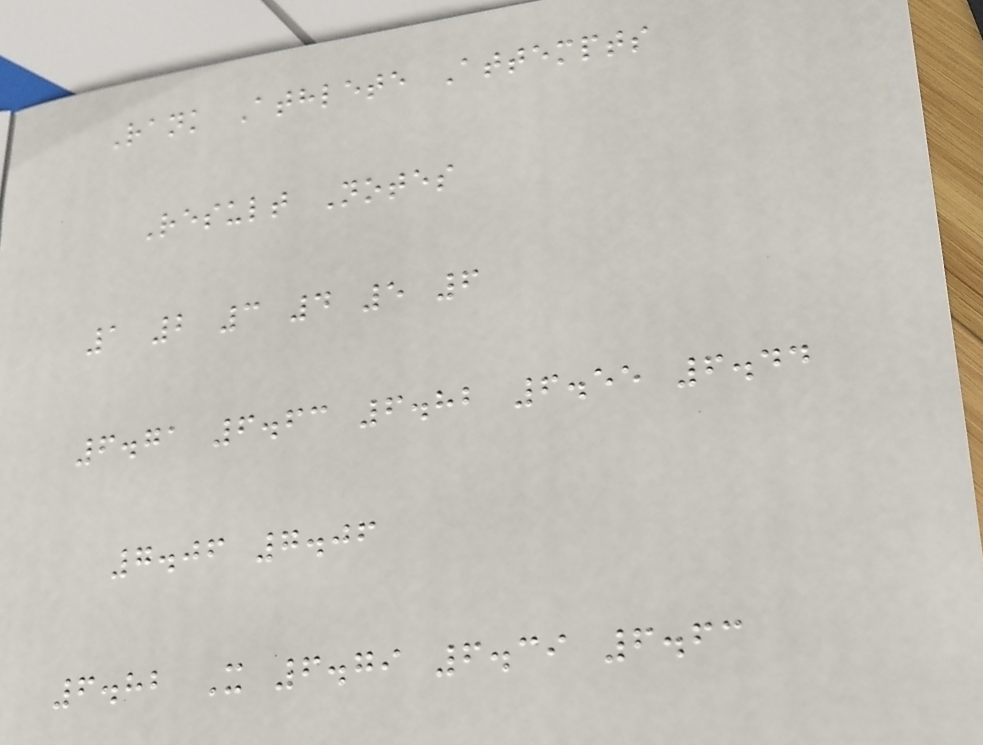Rank Athlete Attempts
Result Notes
1 2 3 4 5 6
6.71 6.63 6.82 6.55 6.44
7.06 7.06
6.82 X 6.79 6.39 6.63
